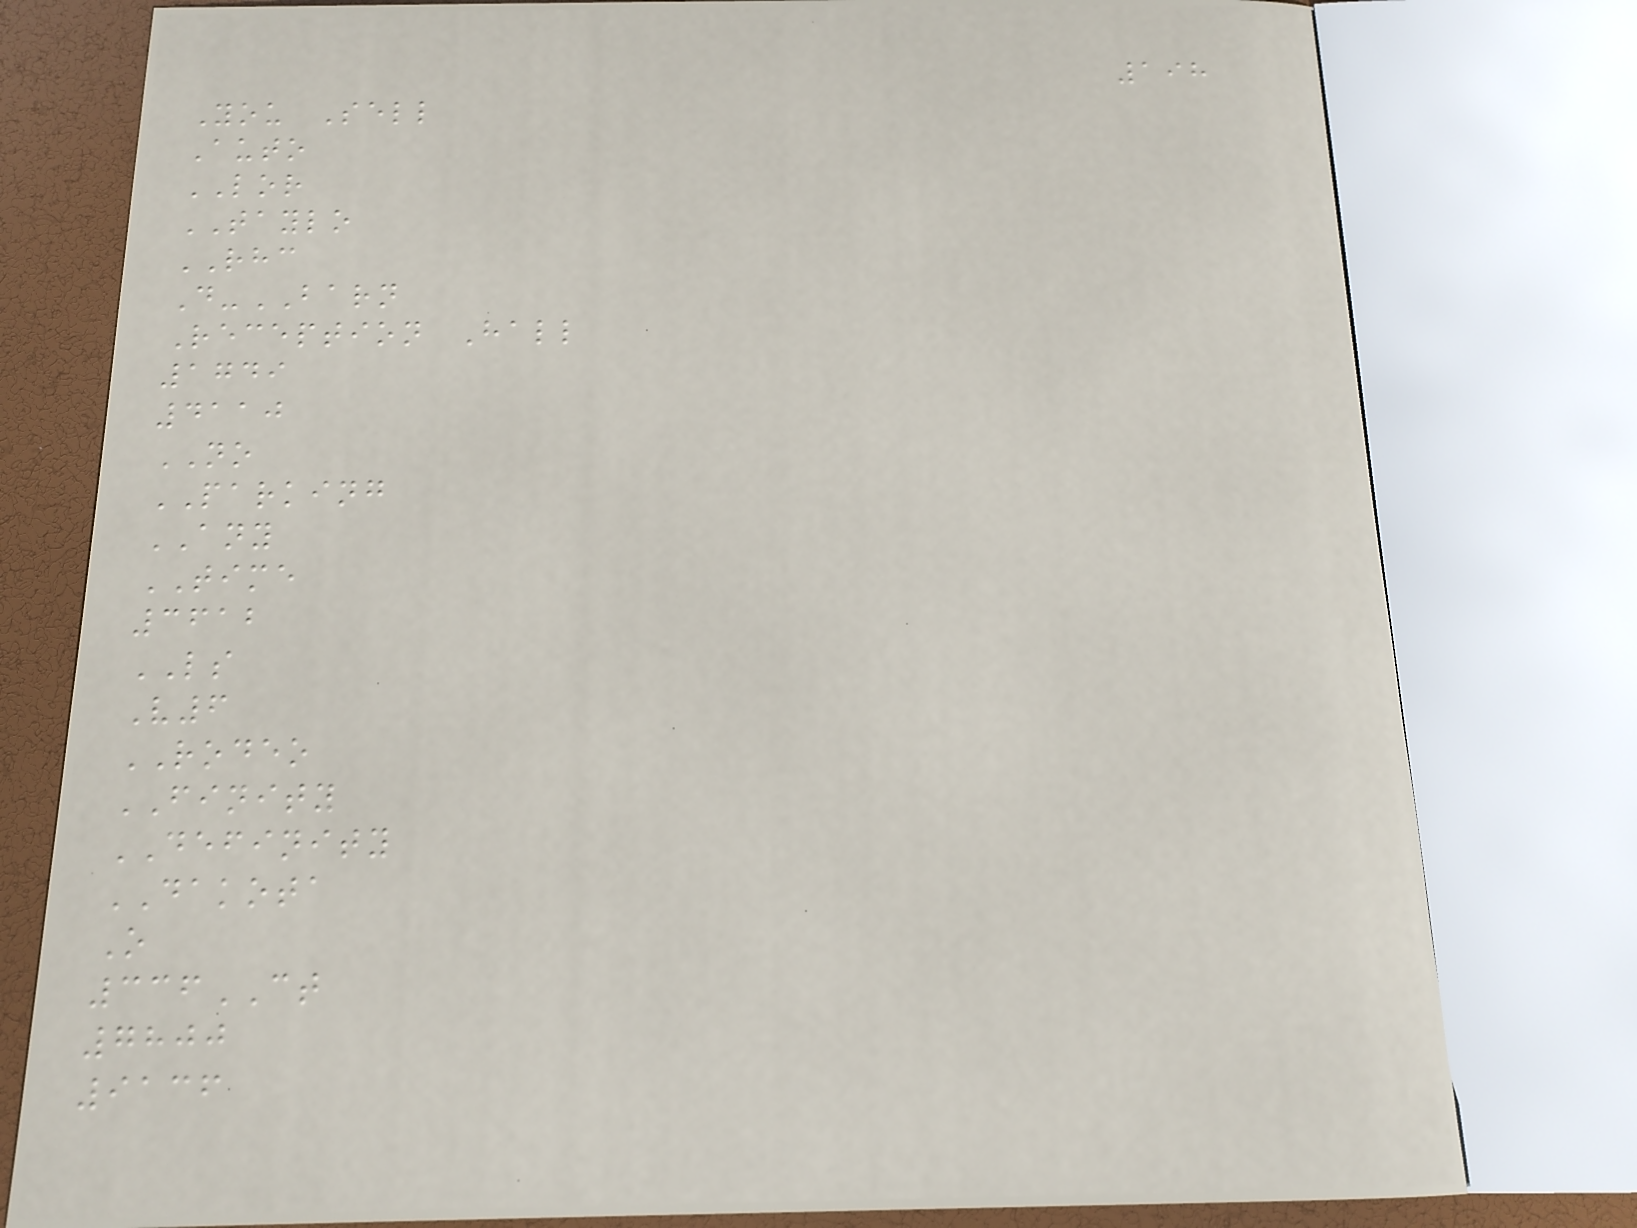198
You Sell
Auto
LOR
TAYLO
RHC
D-BARN
Reception Hall
1749
4110
NO
PARKING
ANY
TIME
3612
LS
V6
RODEO
FINITY
DEFINITY
DAKOTA
O
336CT
7800
9136
